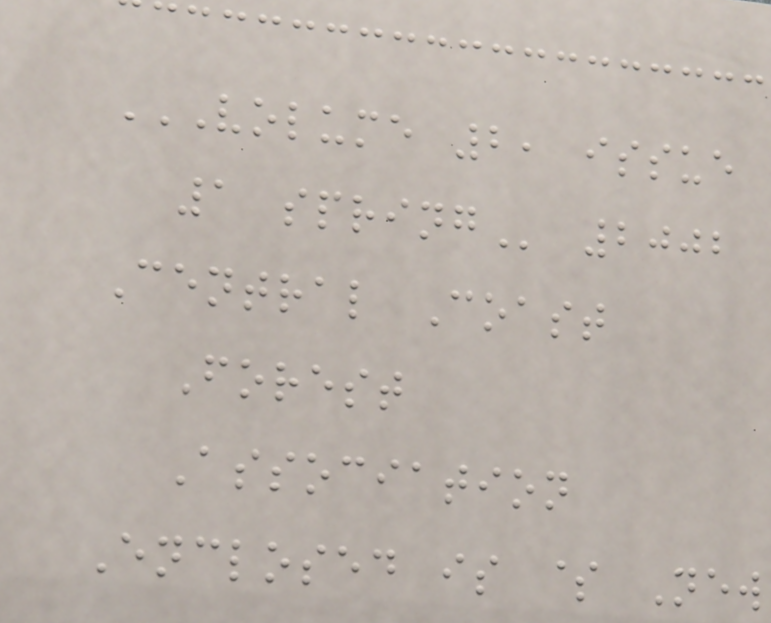VOLUME 2, ISSUE
1 SPRING 2002
Central Coast
Forest
Association
Enclosed is $ New
